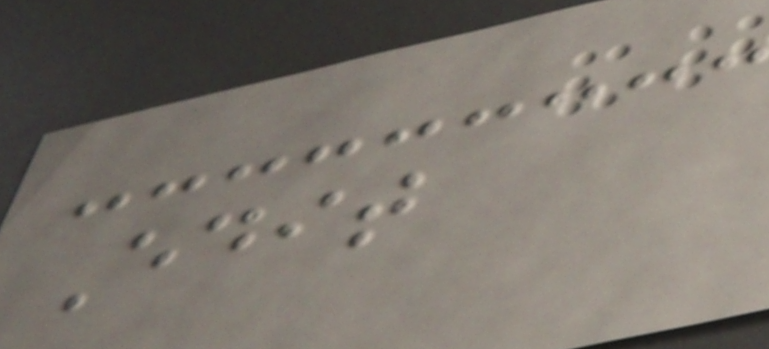Edit
